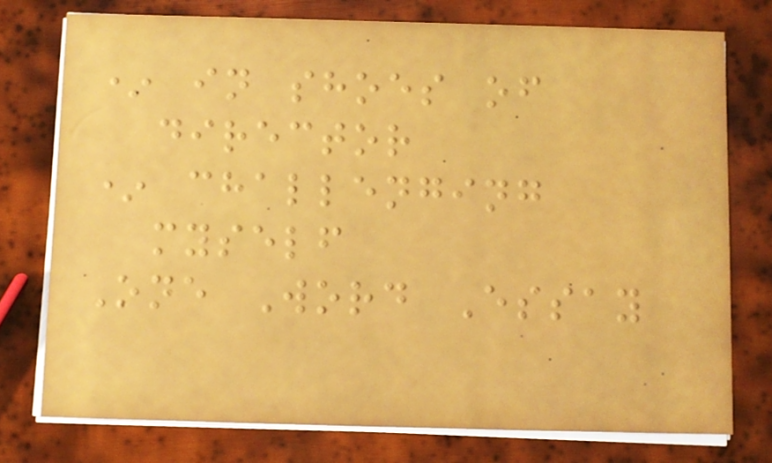* in shoes of
director
* challenging
myself
One Word Essay
